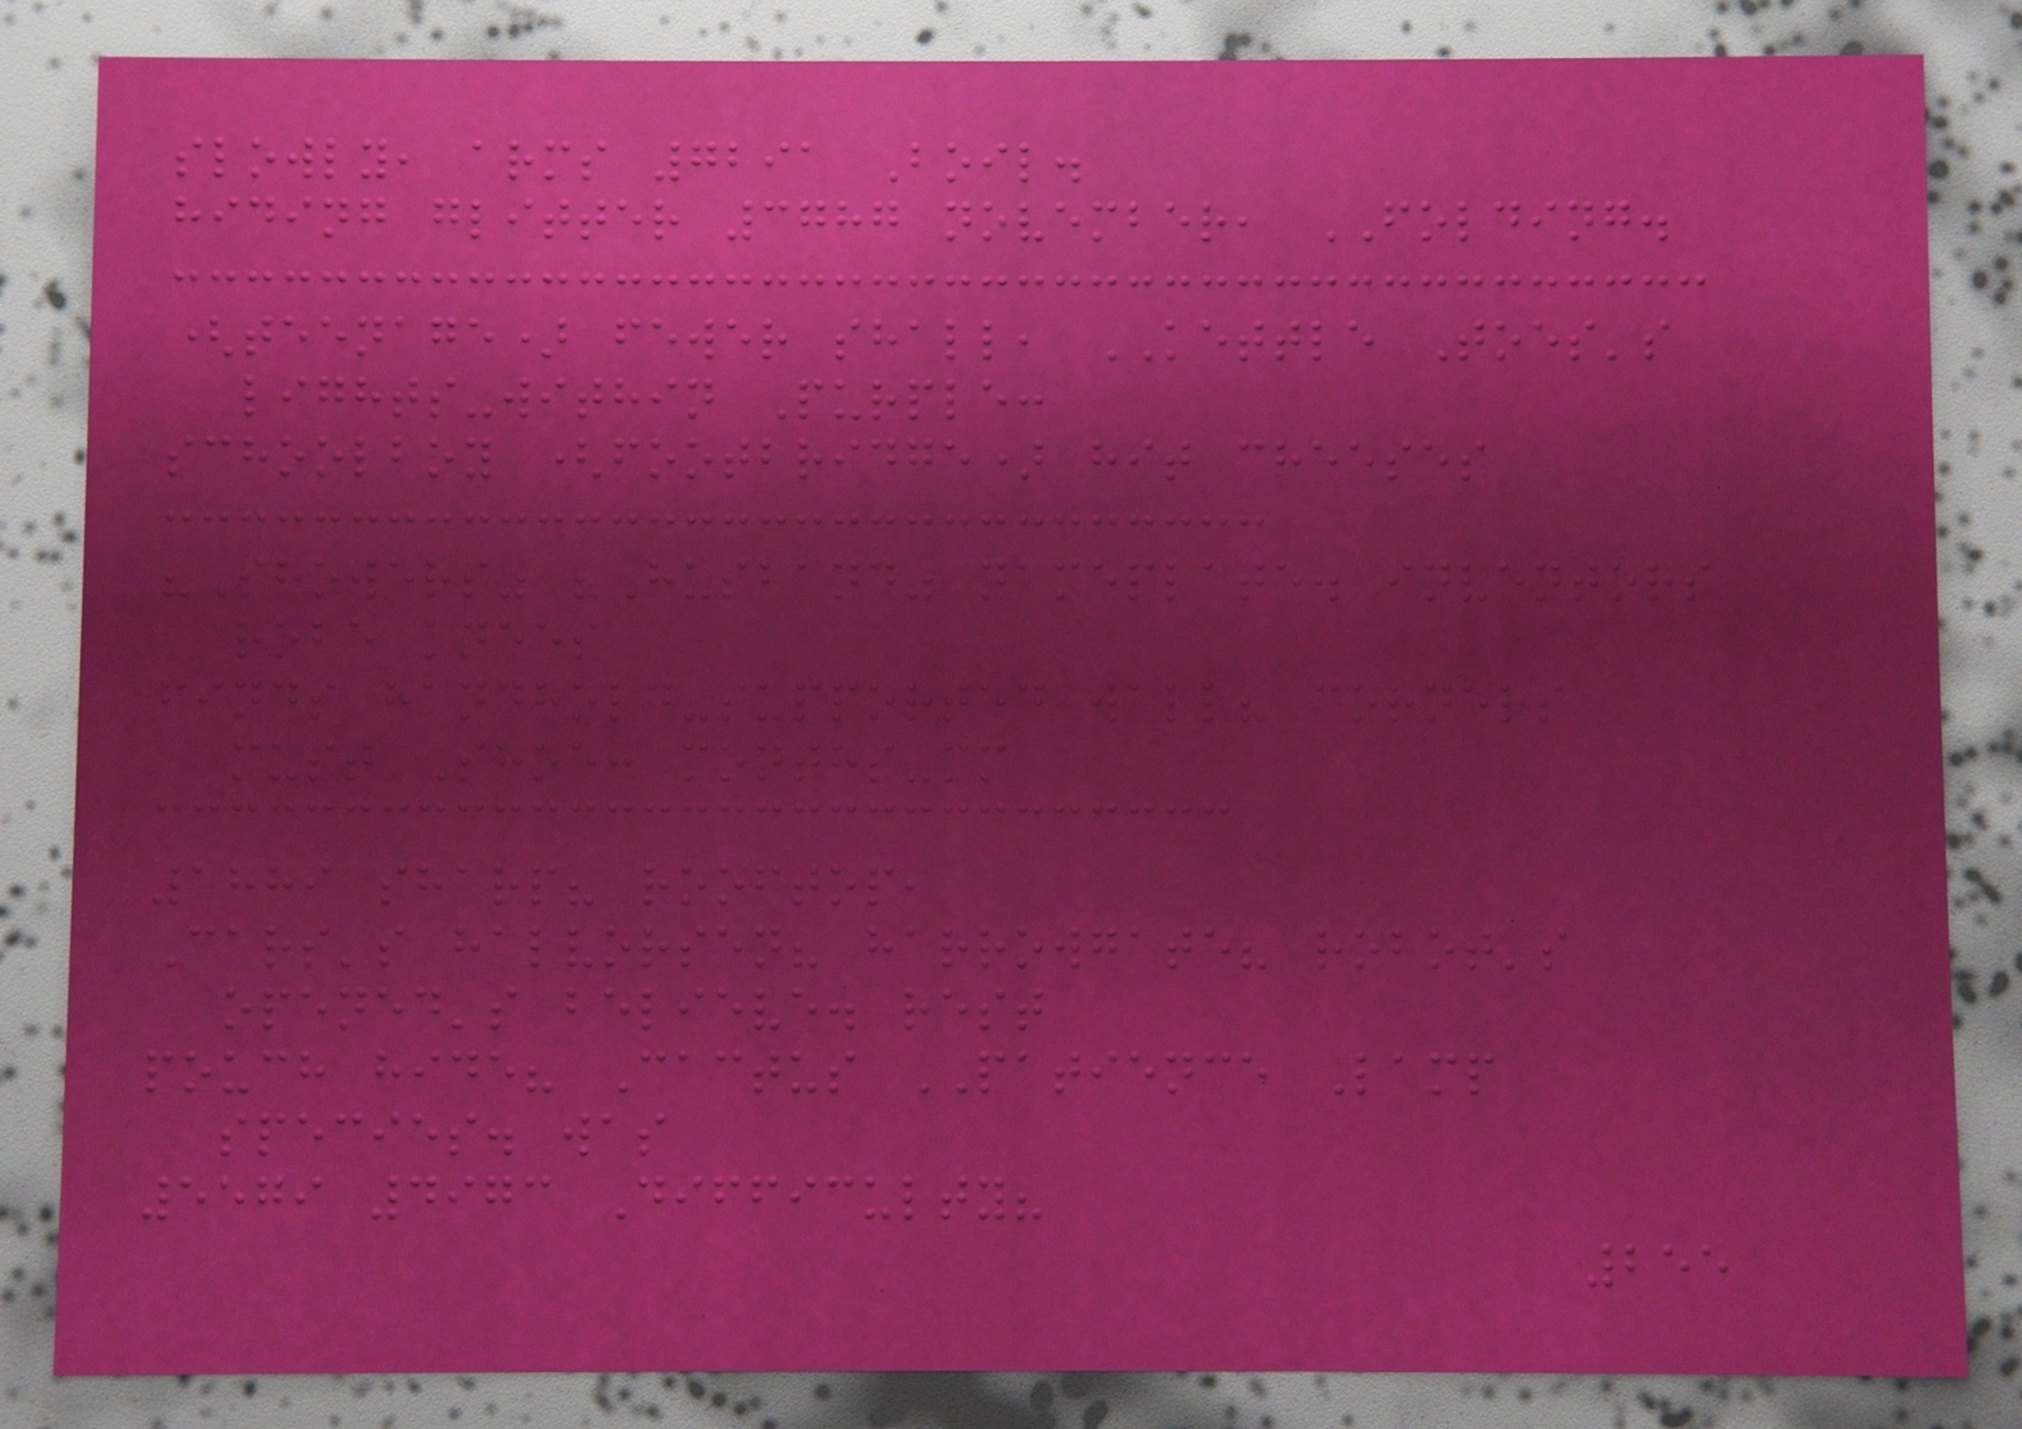slowly, arms 7291 Boil.
hiding glitter 3787 november, FOLDING.
(teenage) fewer shall, KETTLE Toes's
lights-within Purple:
schoolboy (footbridge) hit cheeses
"Showers" "Husband" nameplate. inventors
robe knees
finds handhold-supported wall? corners
must Shoe: months-mm
1889 sharp? rooftop,
Cars's halvorsen? harrowgate? robot's
opened's believe. rest
pouch hide? Cactus PATIENCE Lamp
species. was
5579 4973 Difficulty?
255
